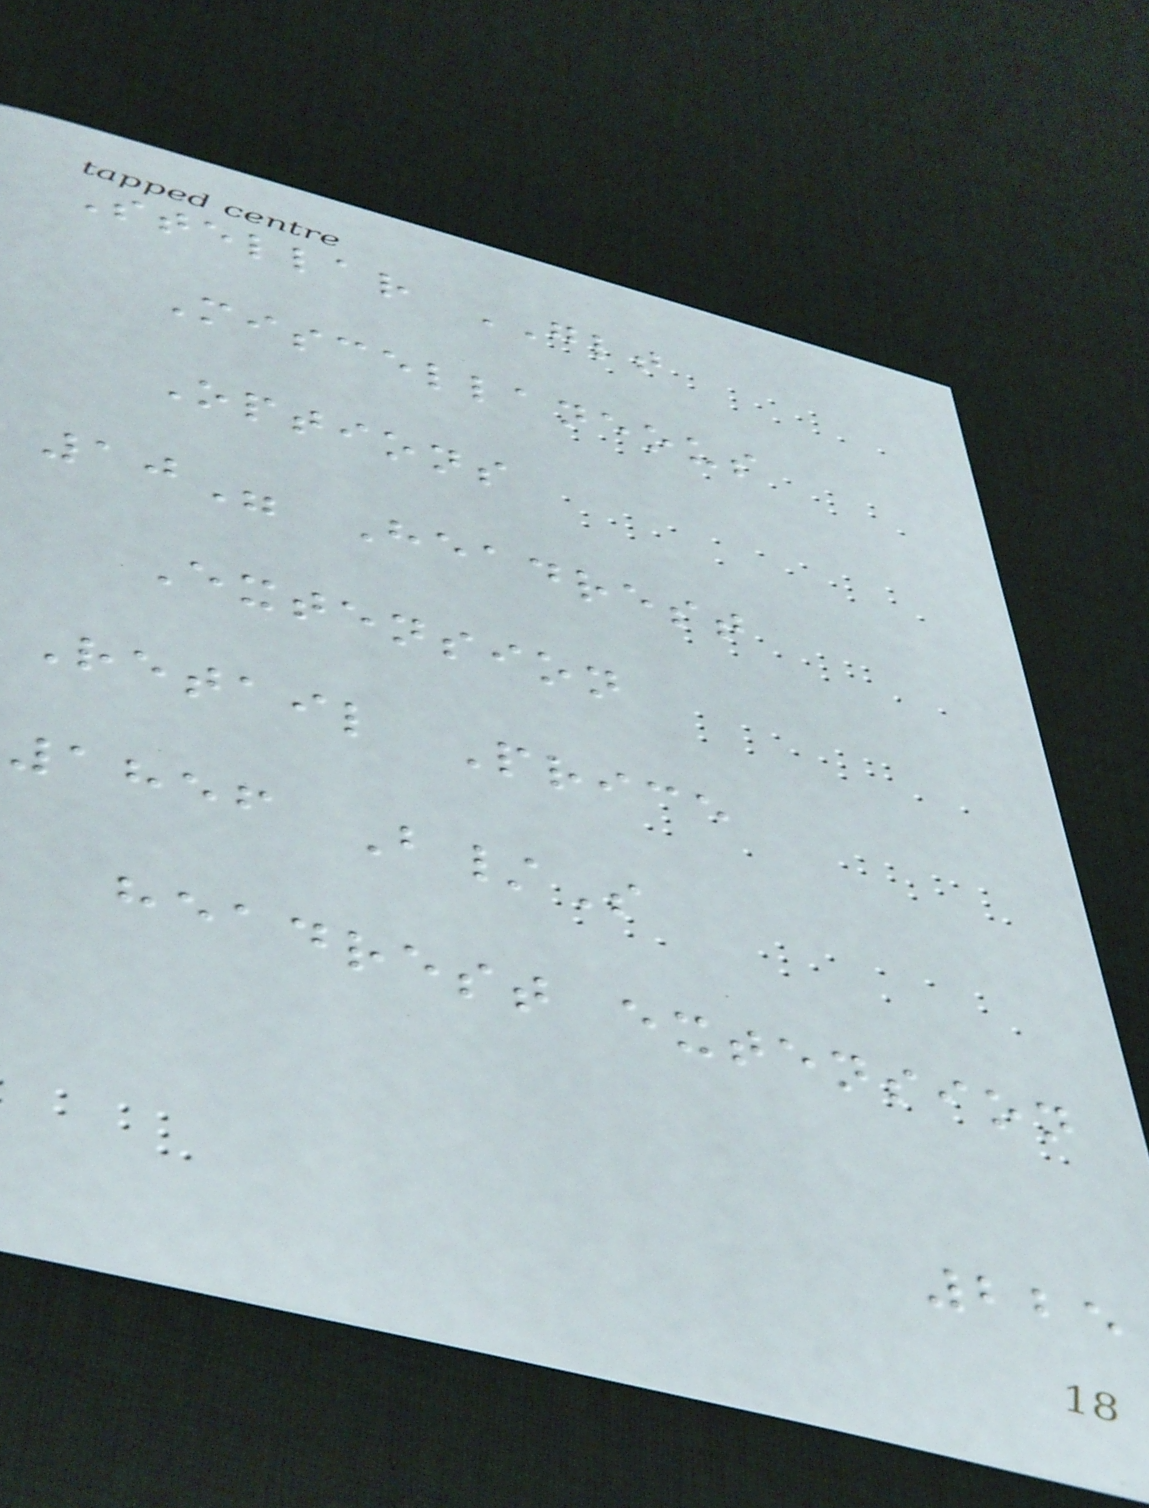Stellar GLT
Miscellaneous
Options
10" Headrest
Extension
Retail Price
1856 B/S
headrest extension
225
